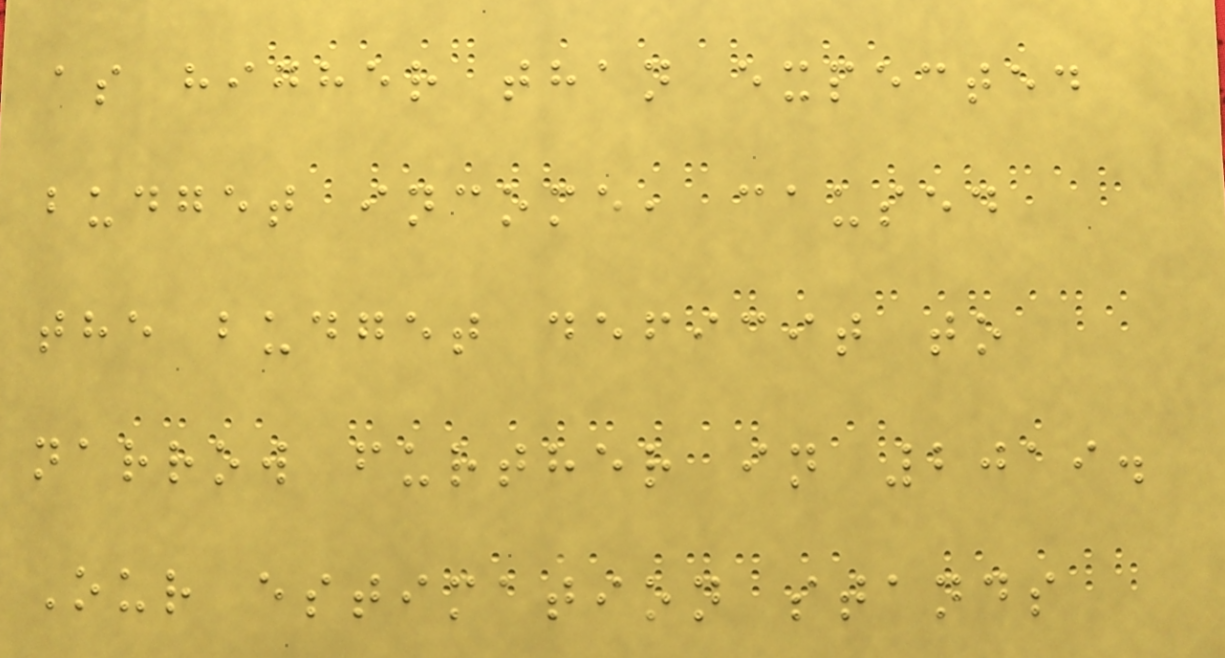as higher than expected
budget income, caused
the budget deficit to
narrow further in 2019.
Our estimation stands
